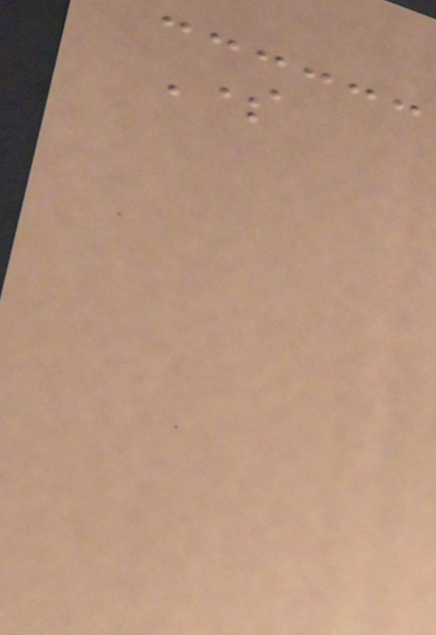Some
